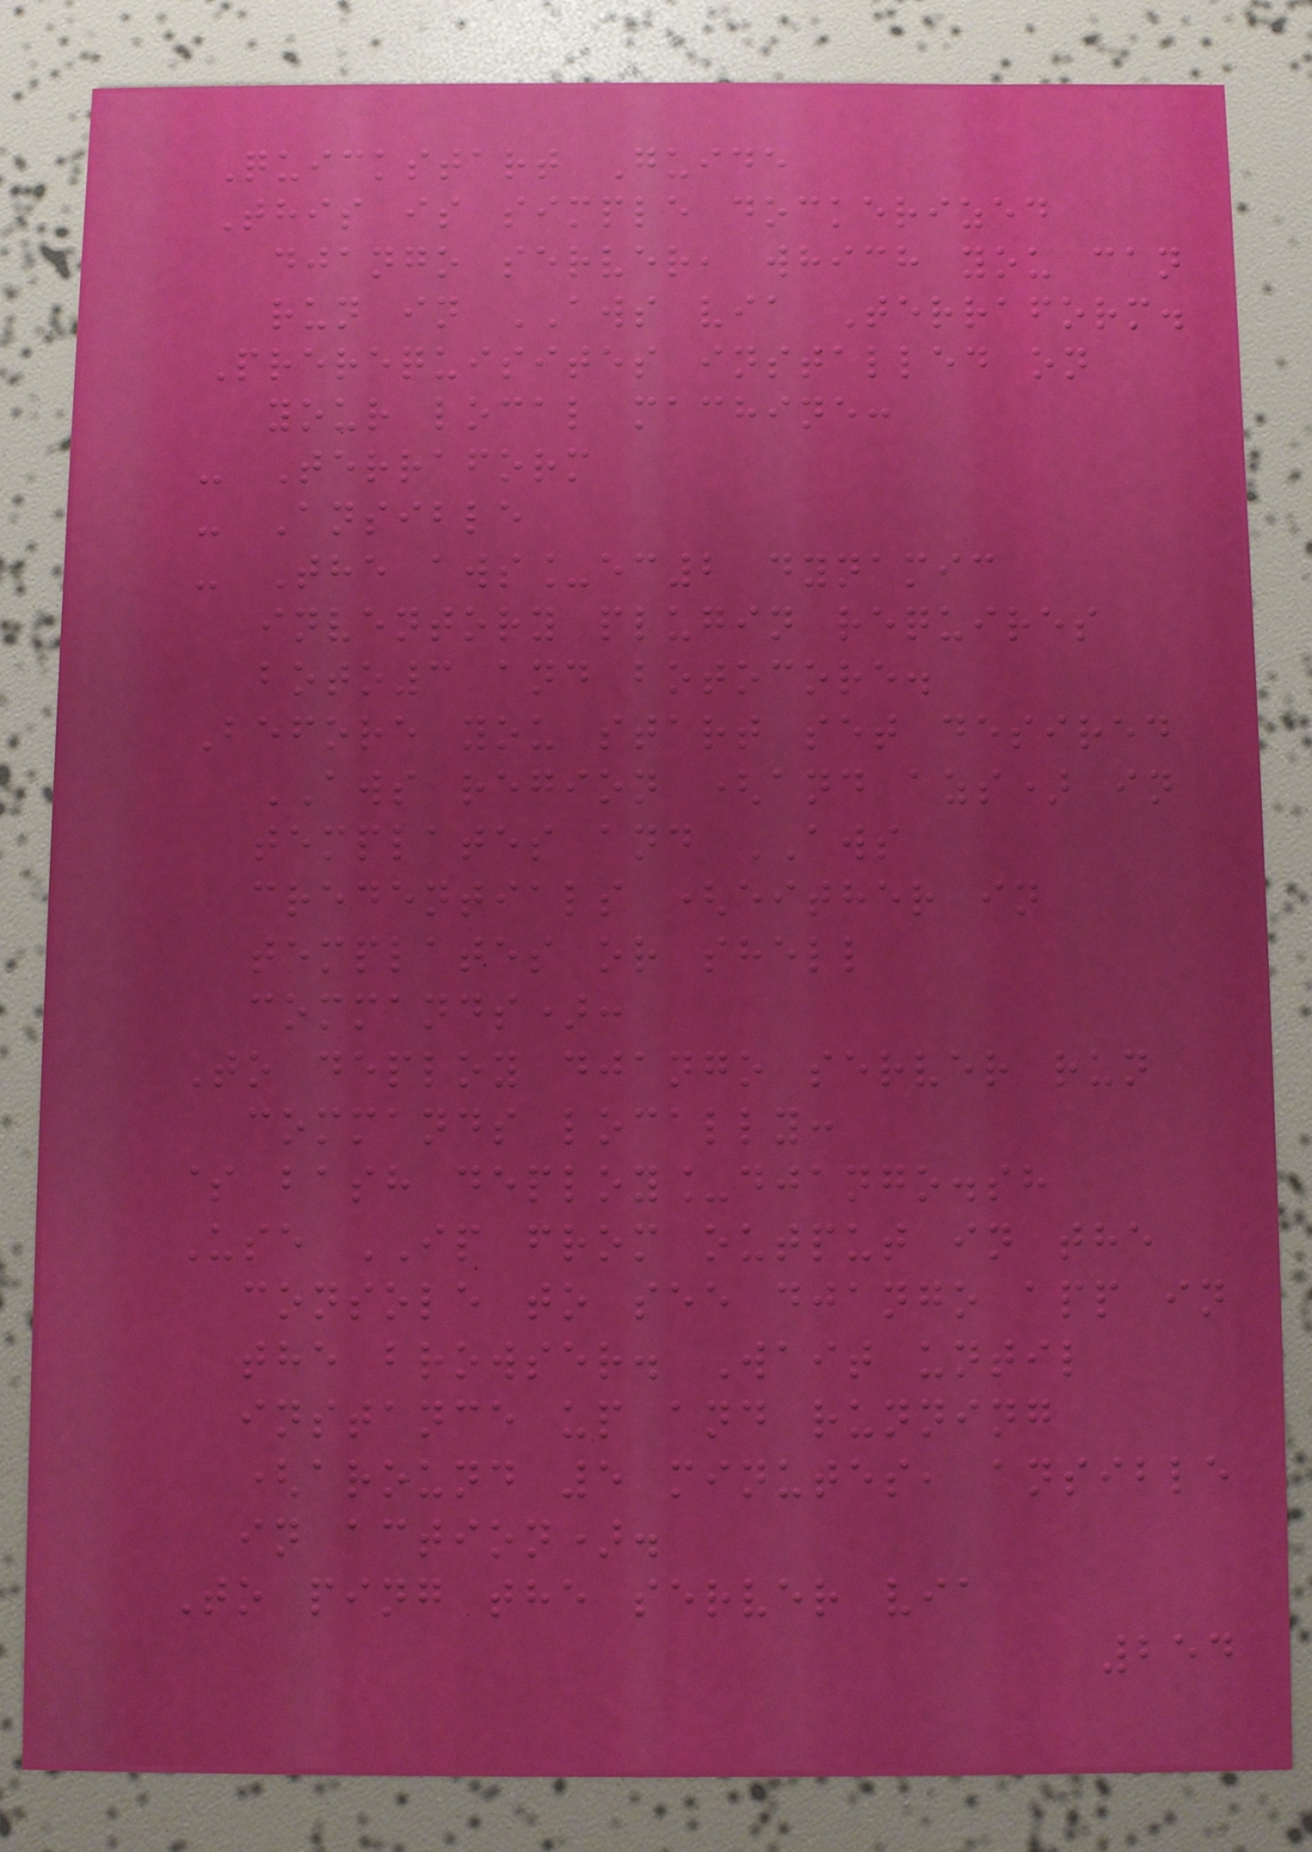Quickstart Guide
This is simple dockerized
django server, which you can
run in AWS via Terraform.
Prerequisites installed on
your local machine:
- Terraform
- Ansible
- The aws_ec2 dynamic
inventory plugin requires
boto3 and botocore.
Before you start set desired
AWS region (and azs) in
templates and AWS
credentials (either in
templates or shell
commands):
To deploy django server run
commands locally:
$ bash deploy_django.sh
Use IP from output in the
console to see django app in
the browser. Wait until
instance up and running
(around 5 minutes, ansible
in action).
To ping the server via
254
